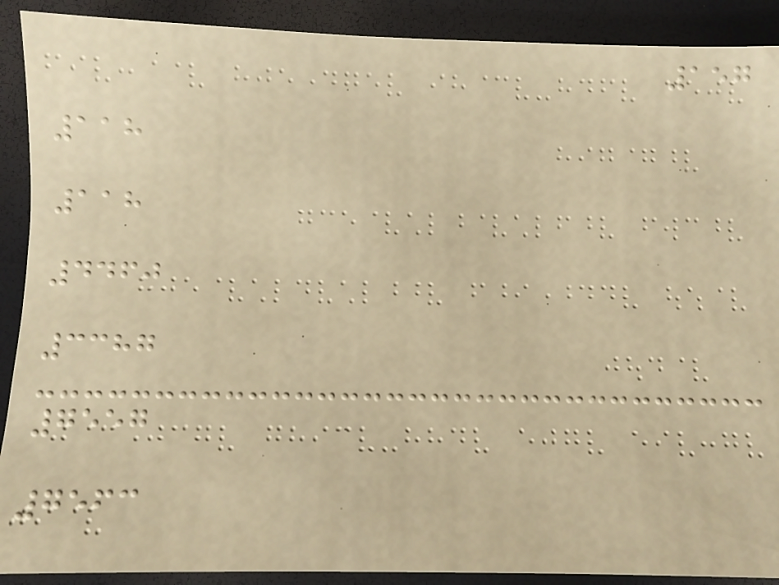157
118
118
4460
3387
7557
7563
